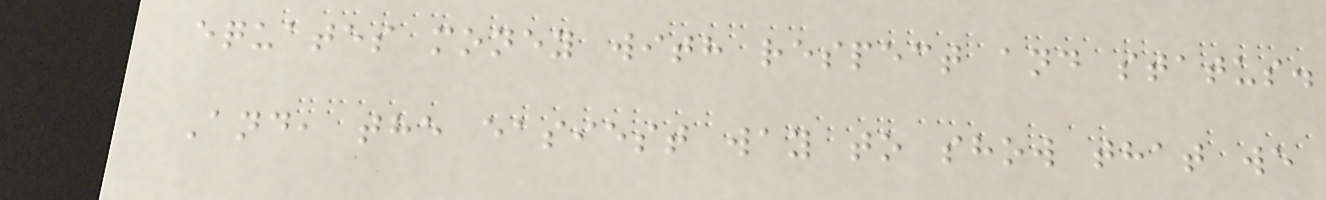equates money with respect and status.
And, the easiest way to show that we
